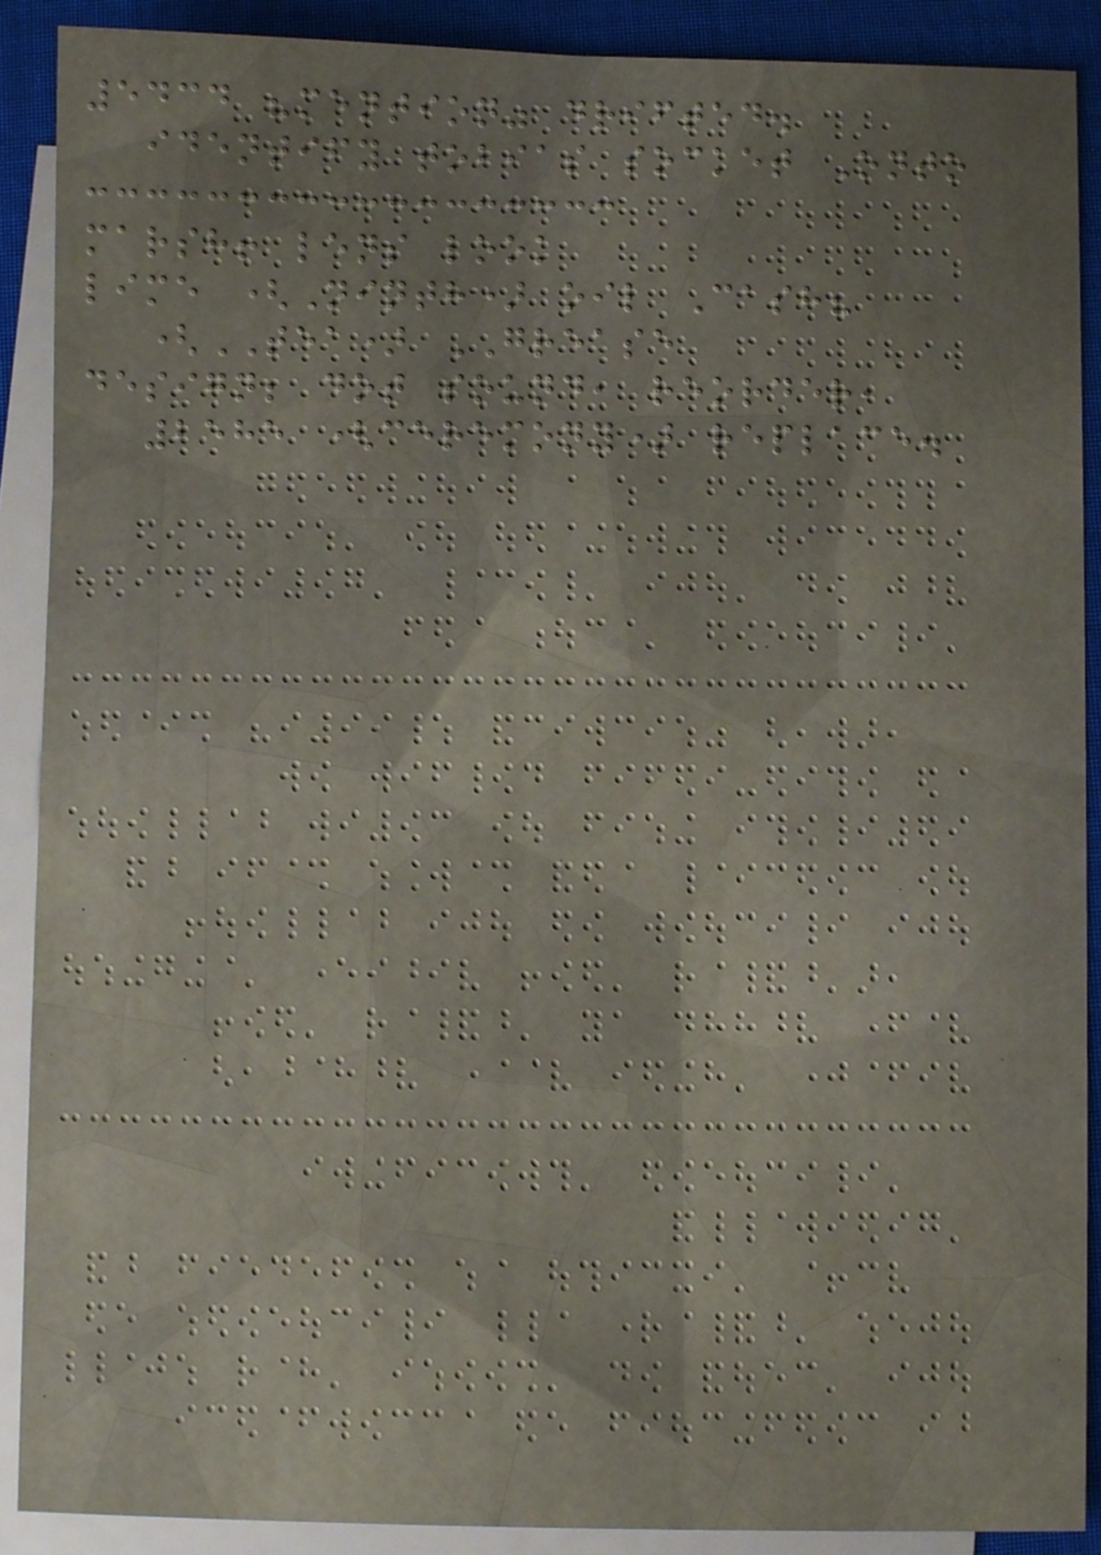5434 "mention" drifted.
identify tobias socket Onto
marsh! lens look
lime (Ninth) oil Cash?
(TEA) GREASE
design; dot sound, reorder,
2585 (ceremony) replace.
